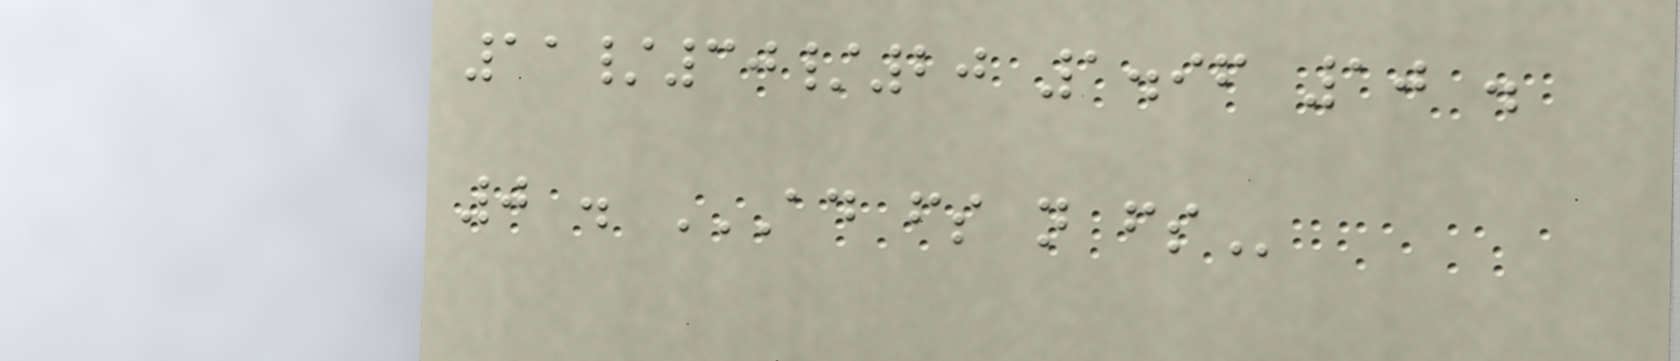11/30/20 1.96 10 .
0 . AD FS N FS
